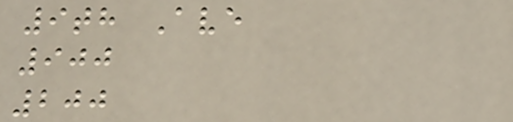9th Ave
900
200
